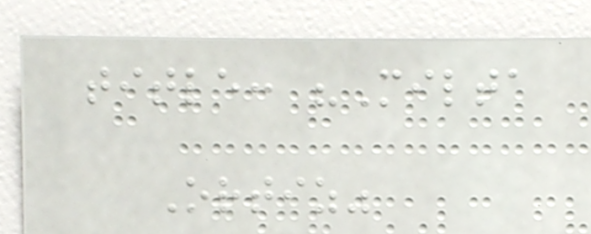title: "Milta
Ortiz"
